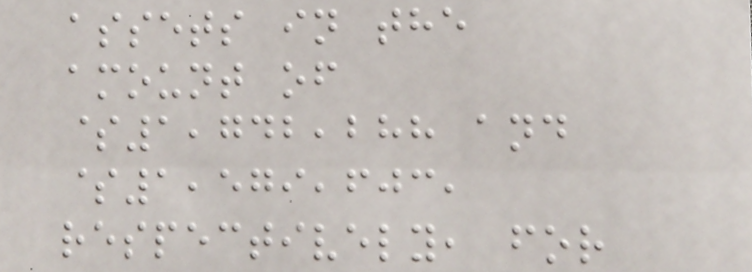assets in the
amount of
$1,742,288 and
$1,579,603,
respectively, for
